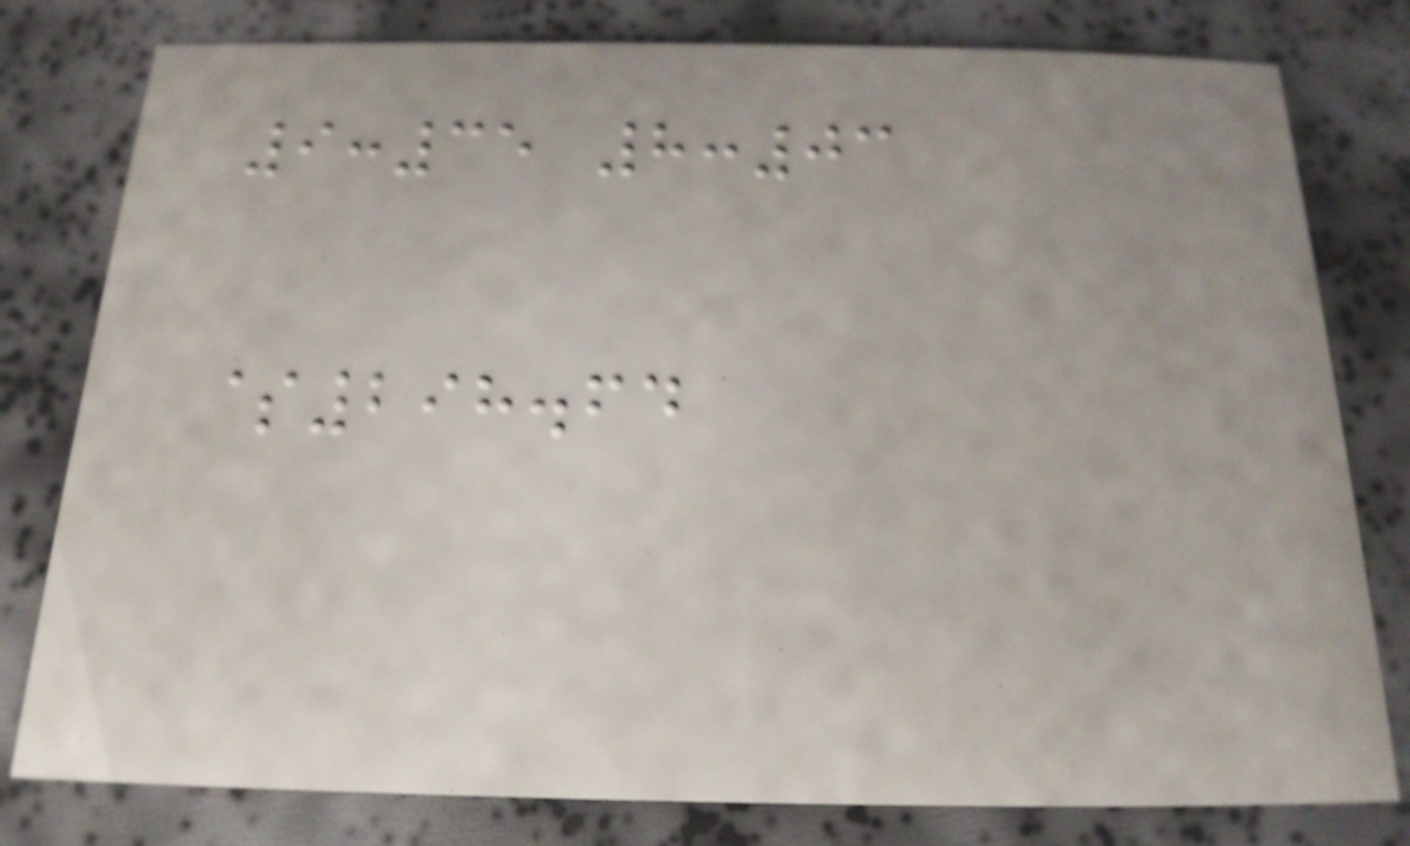9:35 8:03
$298.64
